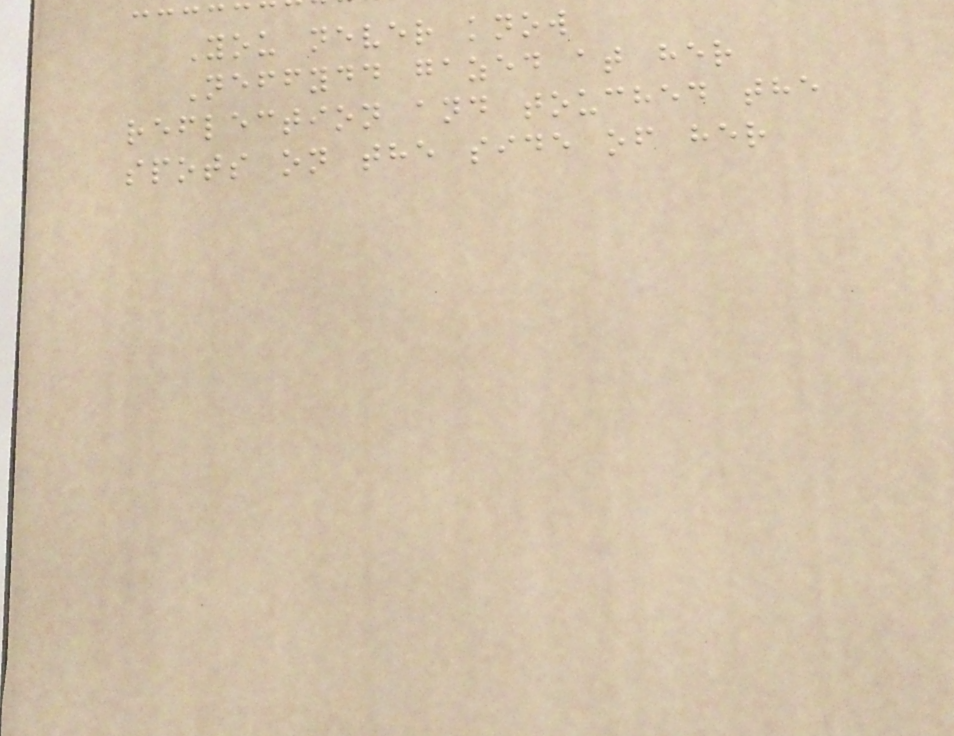You never know
Neffydd gazed at her
reflection and touched the
spots on the side of her
